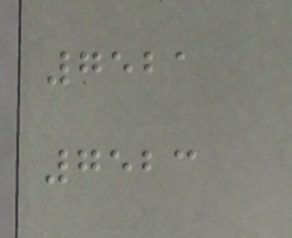7521
7523
